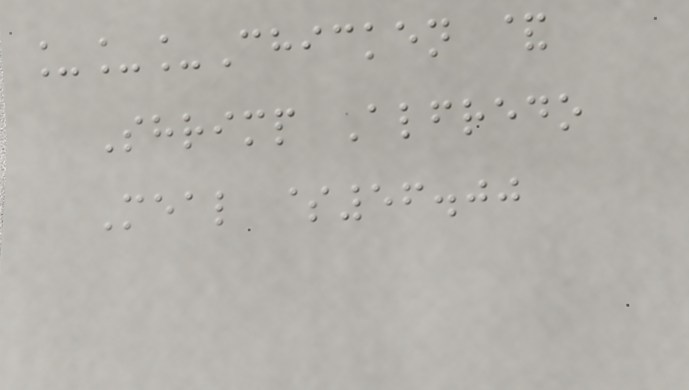___Chicken &
Shrimp Alfredo
Meal $56.00
